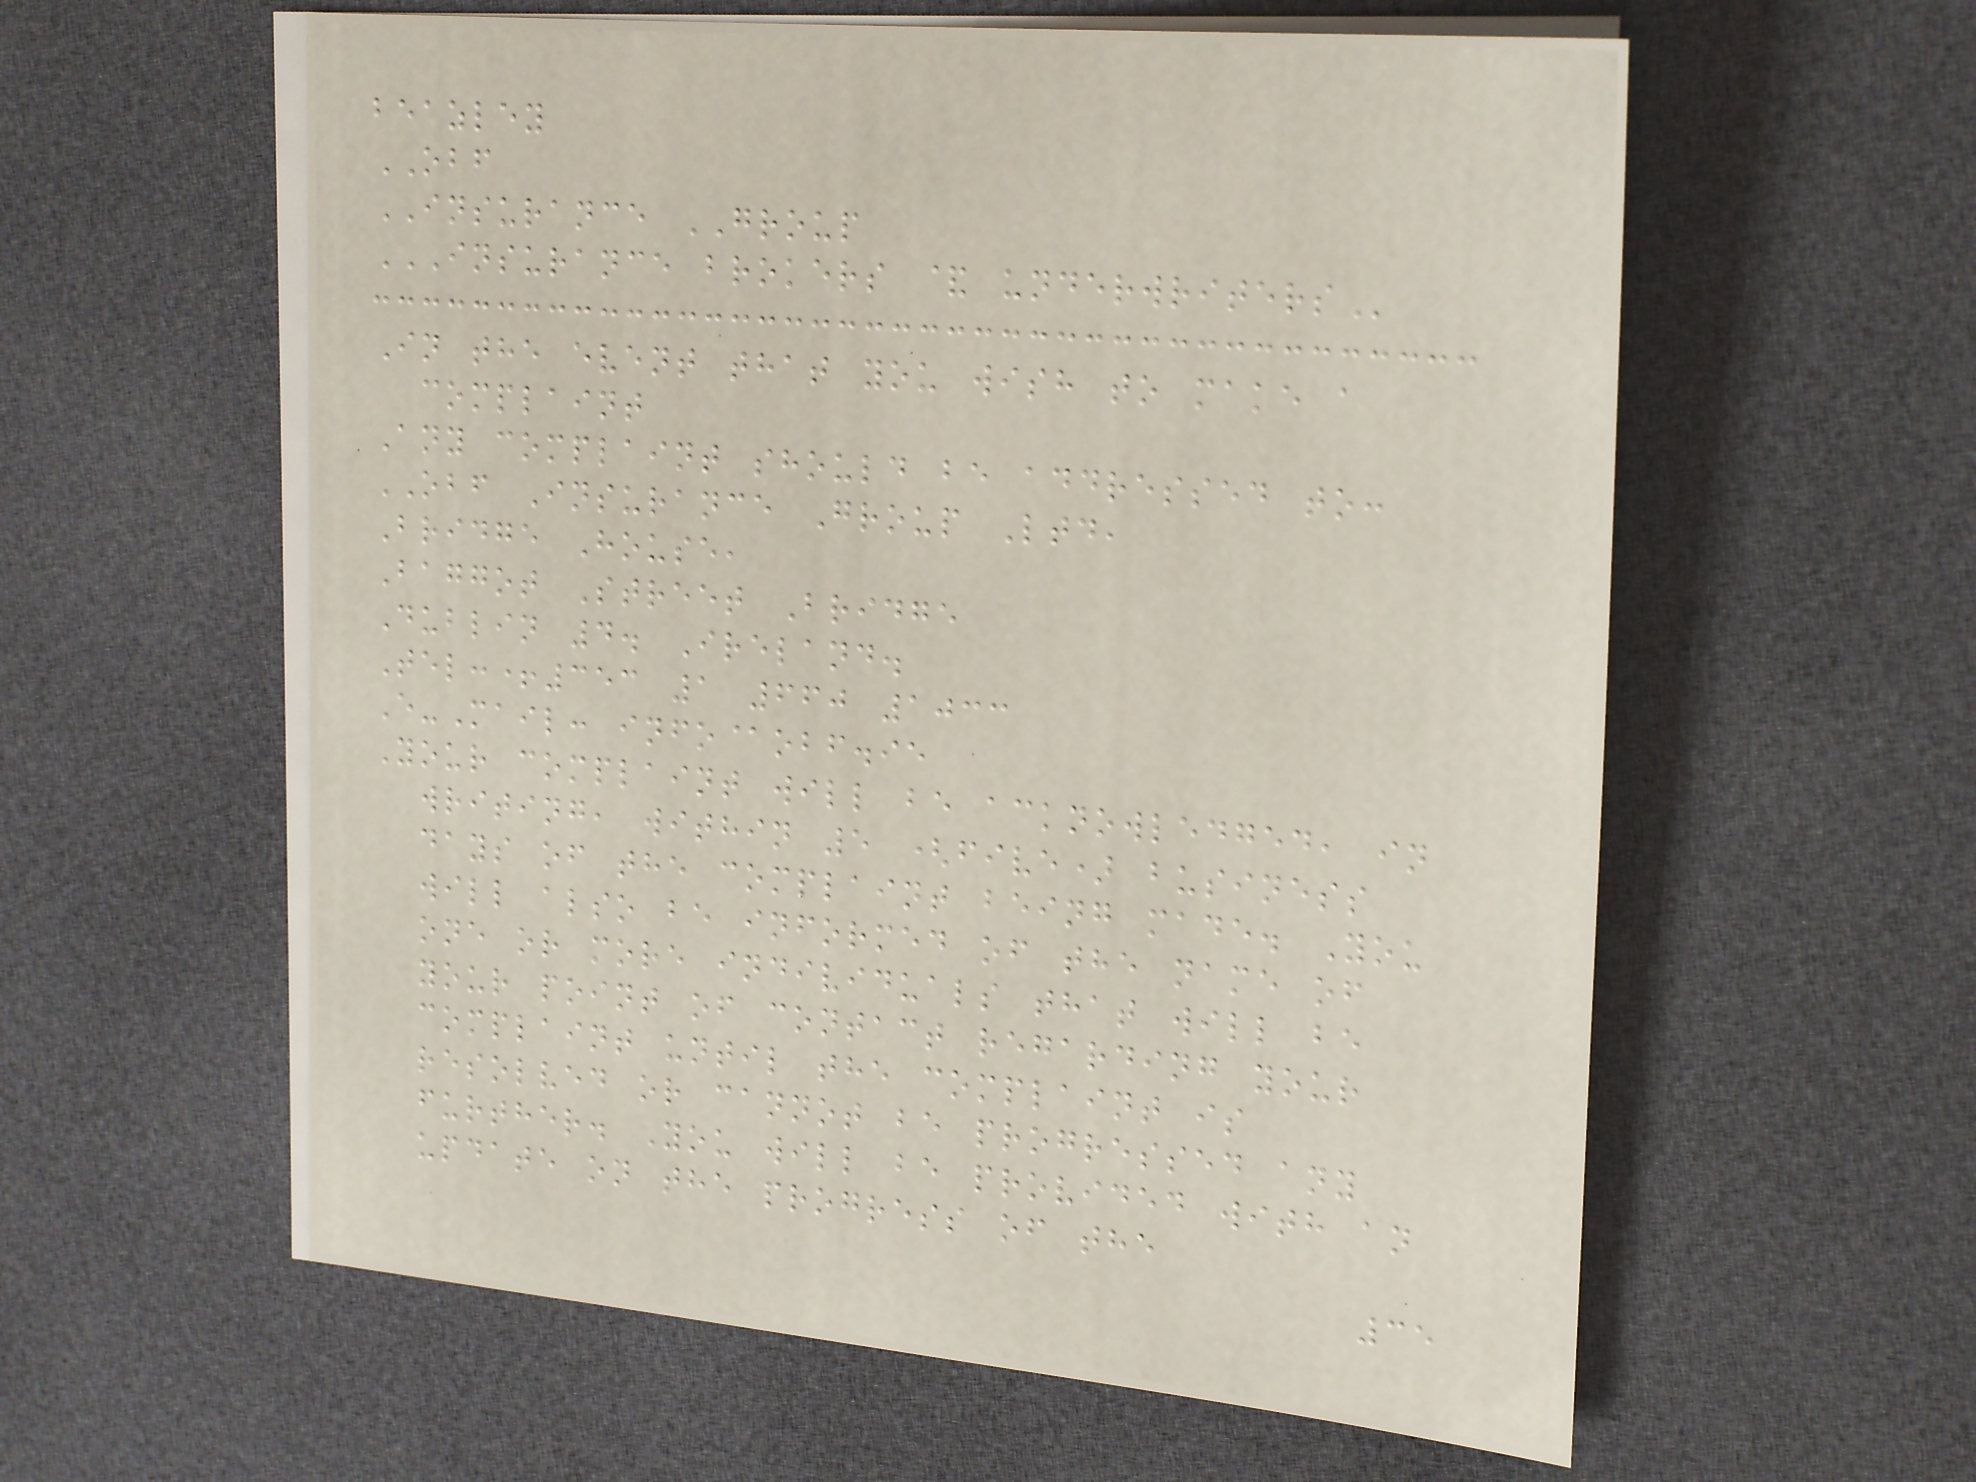beazley
OBF
INSURANCE GROUP
INSURANCE BROKERS & UNDERWRITERS
In the event that you wish to make a
complaint
Any complaint should be addressed to:
OBF Insurance Group Ltd,
Bridge House,
Baggot Street Bridge
Dublin 4. Ireland.
Tel:+353 1 660 1033
E-Mail: info@obf.ie
Your complaint will be acknowledged, in
writing, within 5 (five) business
days of the complaint being made. You
will also be informed of the name of
one or more individuals that will be
your point of contact regarding your
complaint until the complaint is
resolved or cannot be progressed any
further. You will be provided with an
update on the progress of the
35
